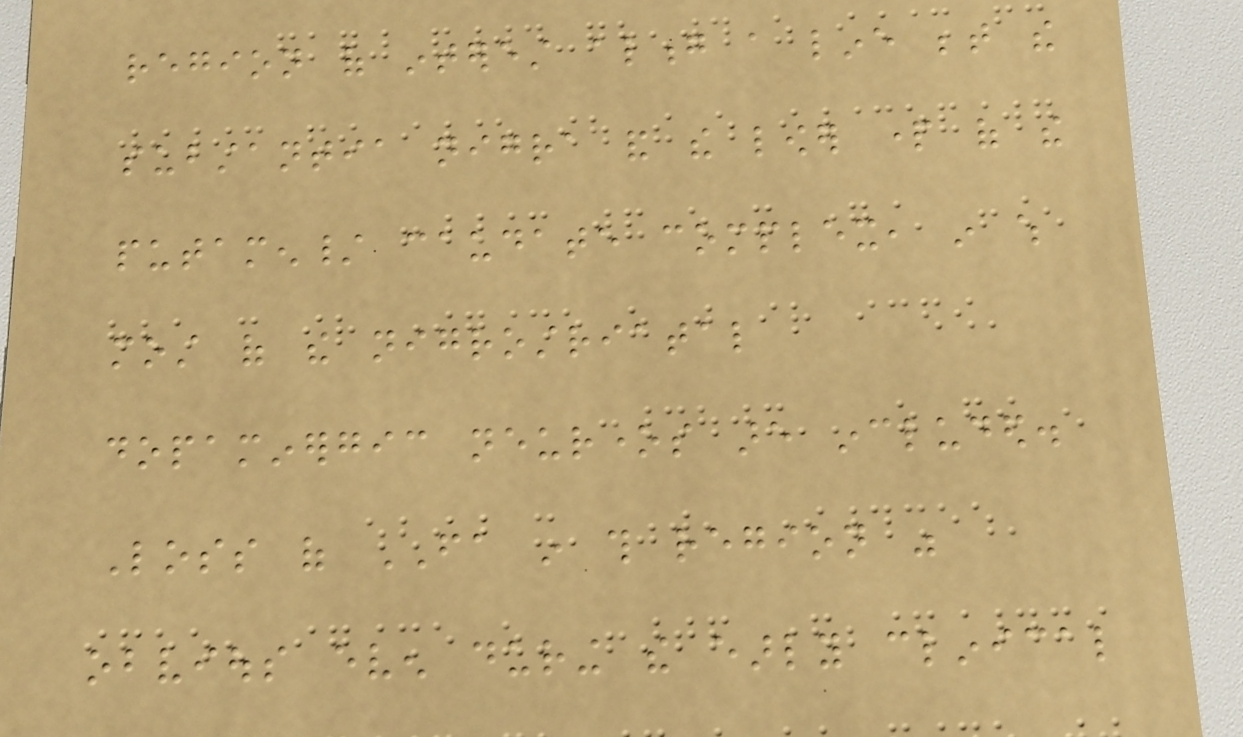region of interest along a line between the
substantia nigra and the lower part of the
putamen/ caudate complex, in which
most of the nigrostriatal
dopaminergic neurones are included.
Loss of FA in this region was
obvious even during the early clinical
